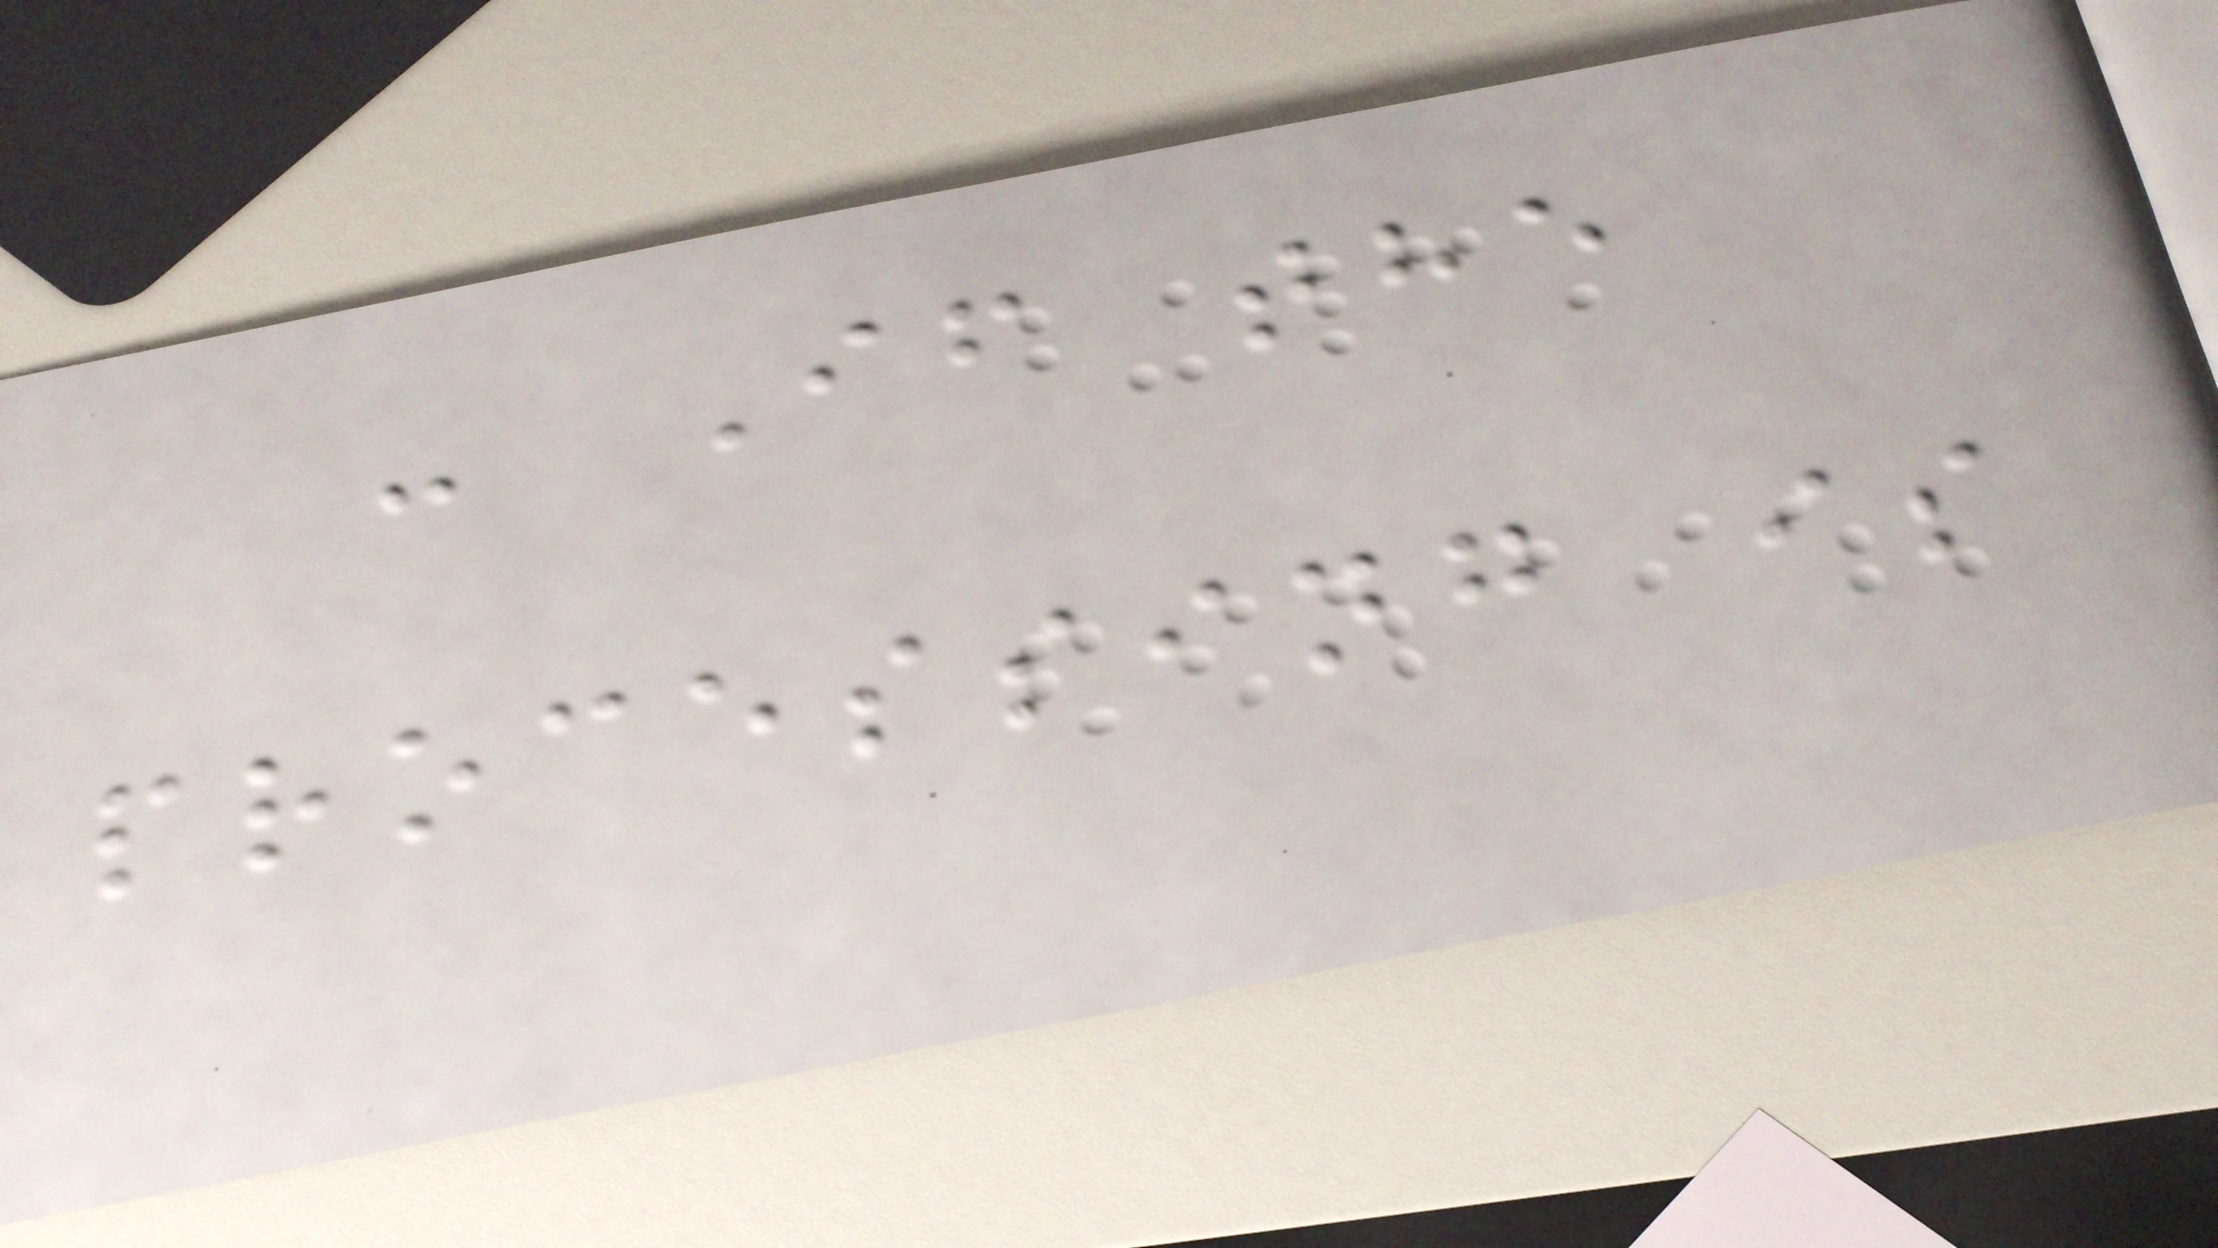- If the
processing is
